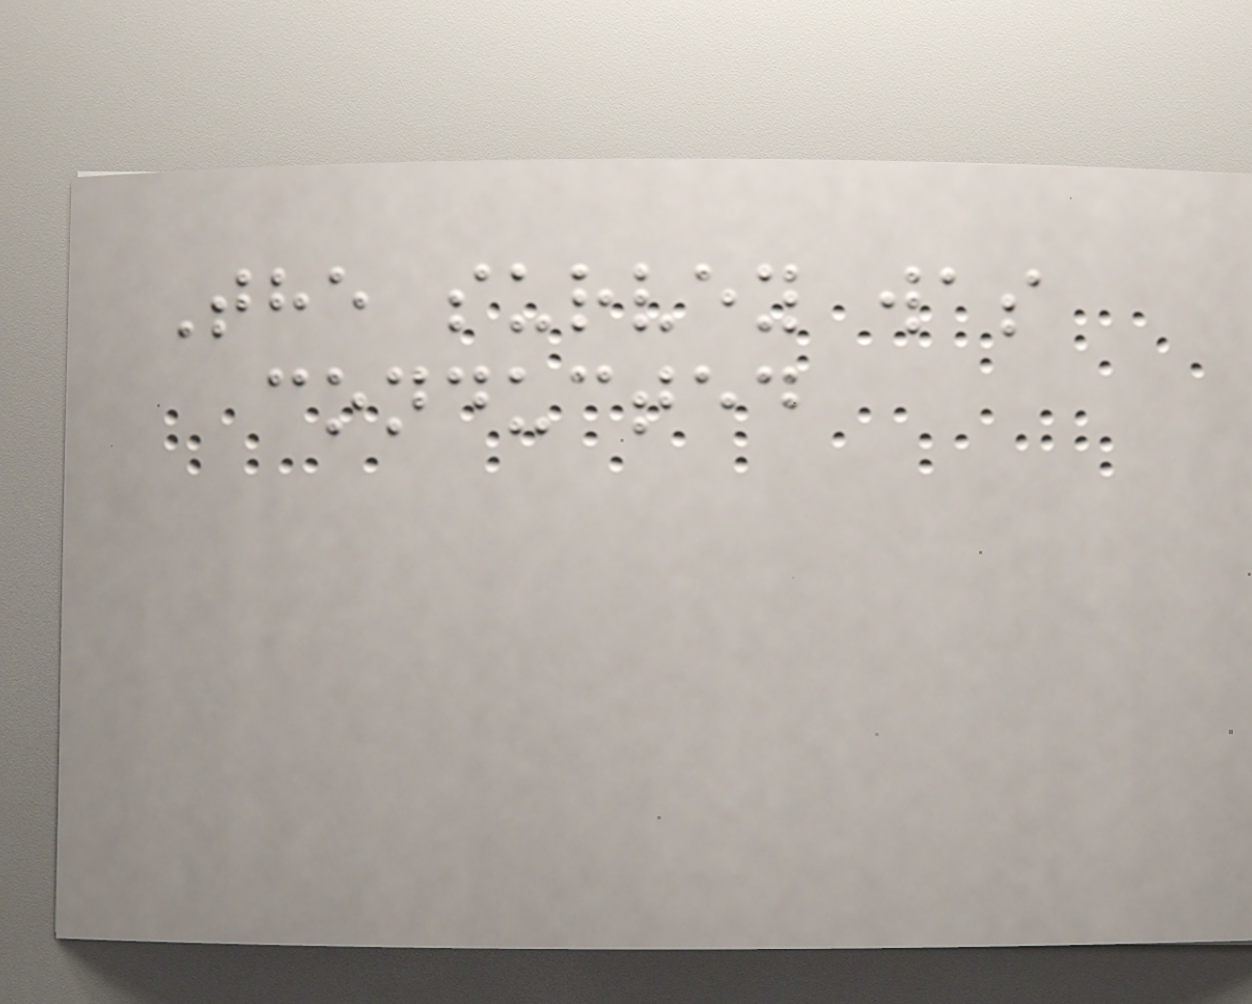The survey was
conducted
